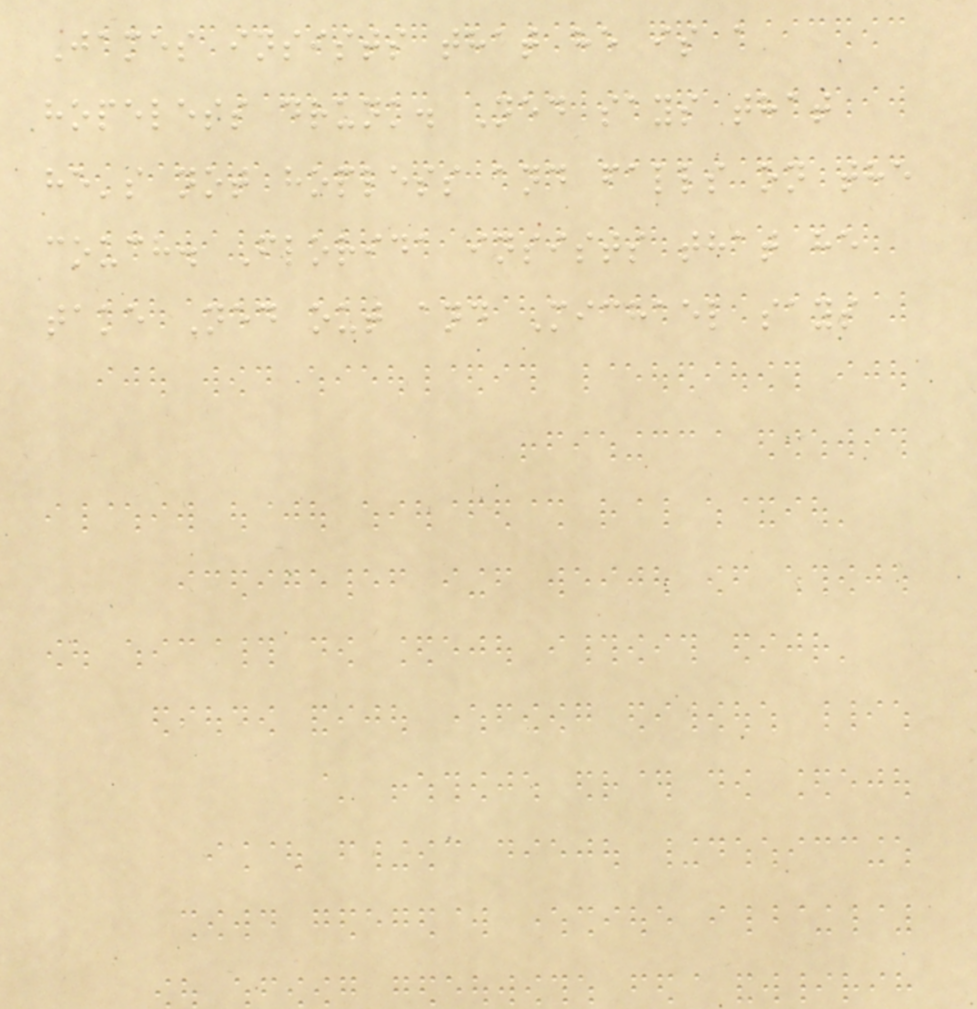James insists that he is a
hopeless drunk. Ned says that
he's not hopless and falls on the
couch. Florida insists that he
take Ned out and Michael says
